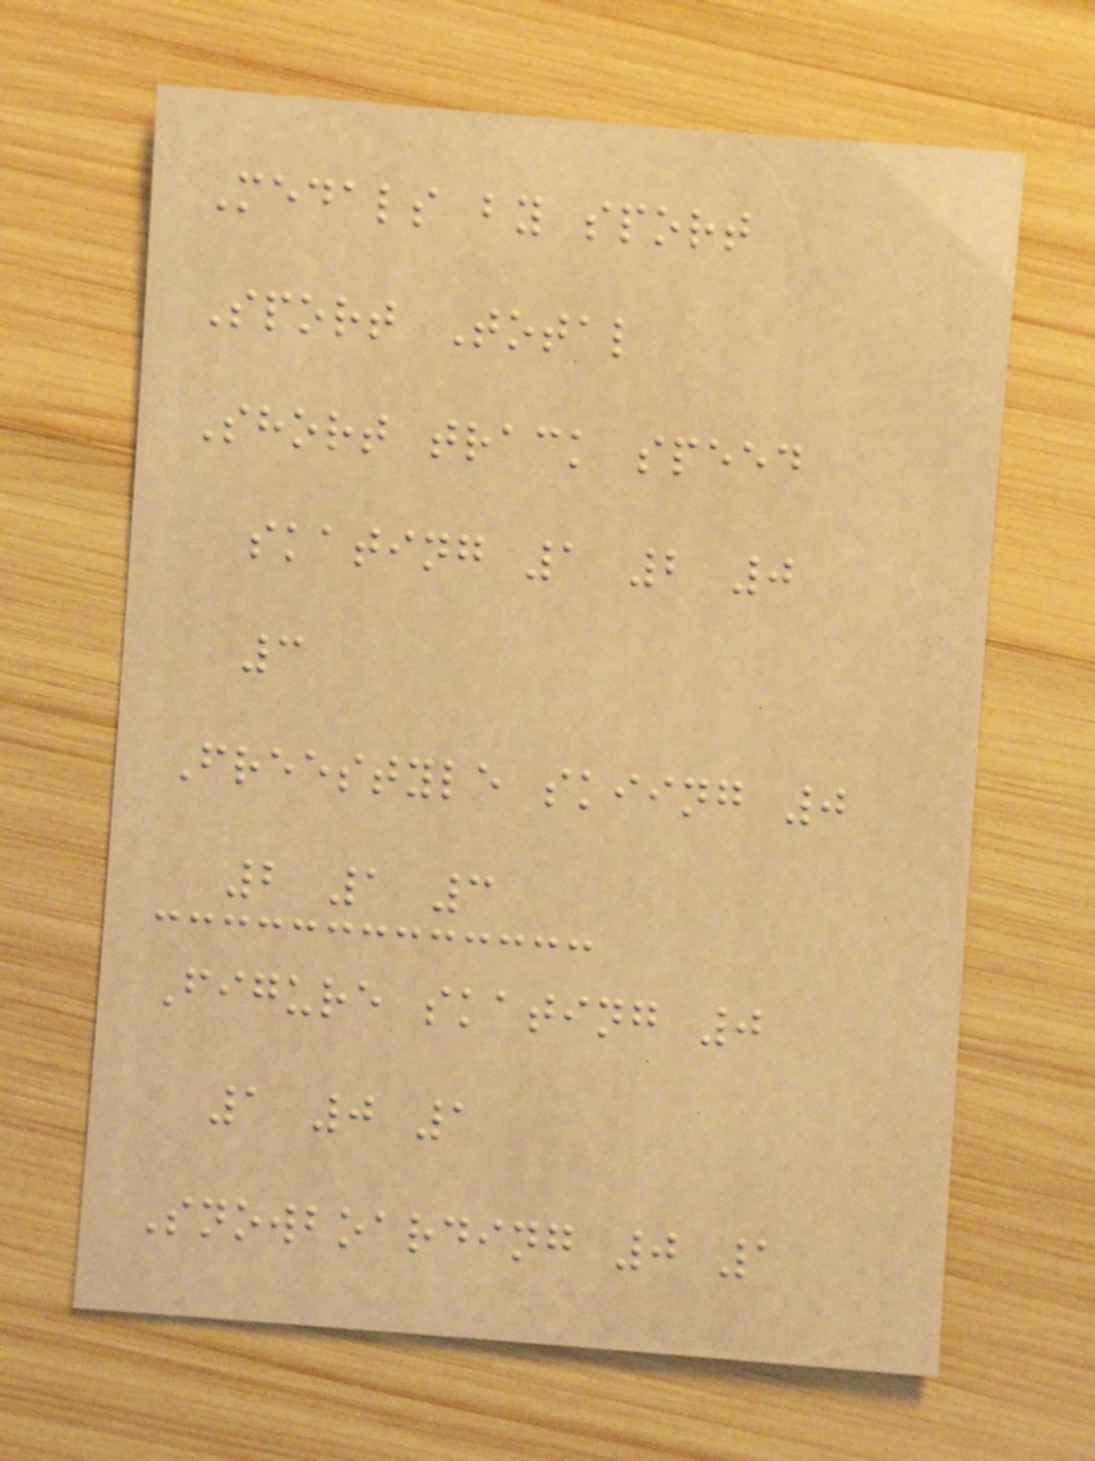Medals by sport
Sport Total
Short track speed
skating 1 2 0
3
Freestyle skiing 0
2 1 3
Figure skating 0
1 0 1
Snowboarding 0 1
